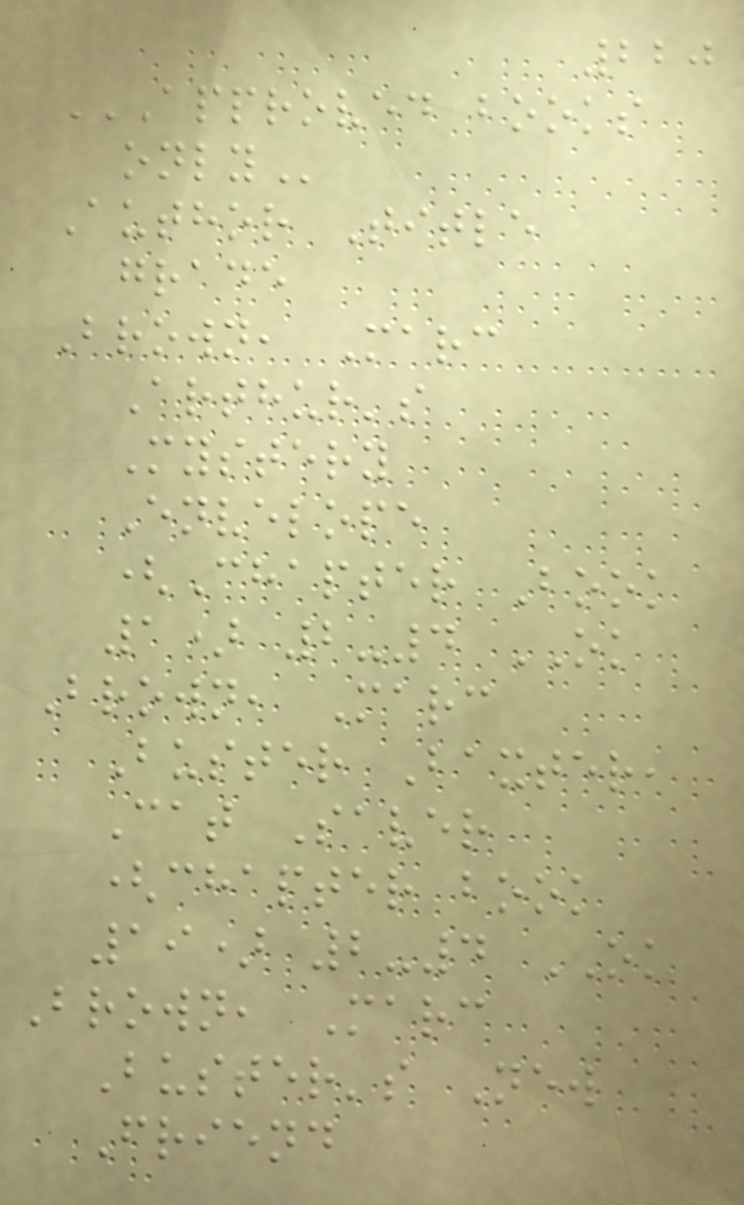220
APPROVED BOOKS
ONLY
Author Title
grade
Brown, Marc
Arthur's
Mystery
Envelope
(Chapter Book
1) 2-4 OK
Brown, Marc
Buster Baxter,
Cat Saver
(chapter book
19) 2-4 OK
Brown, Marc
Buster's New
Friend
